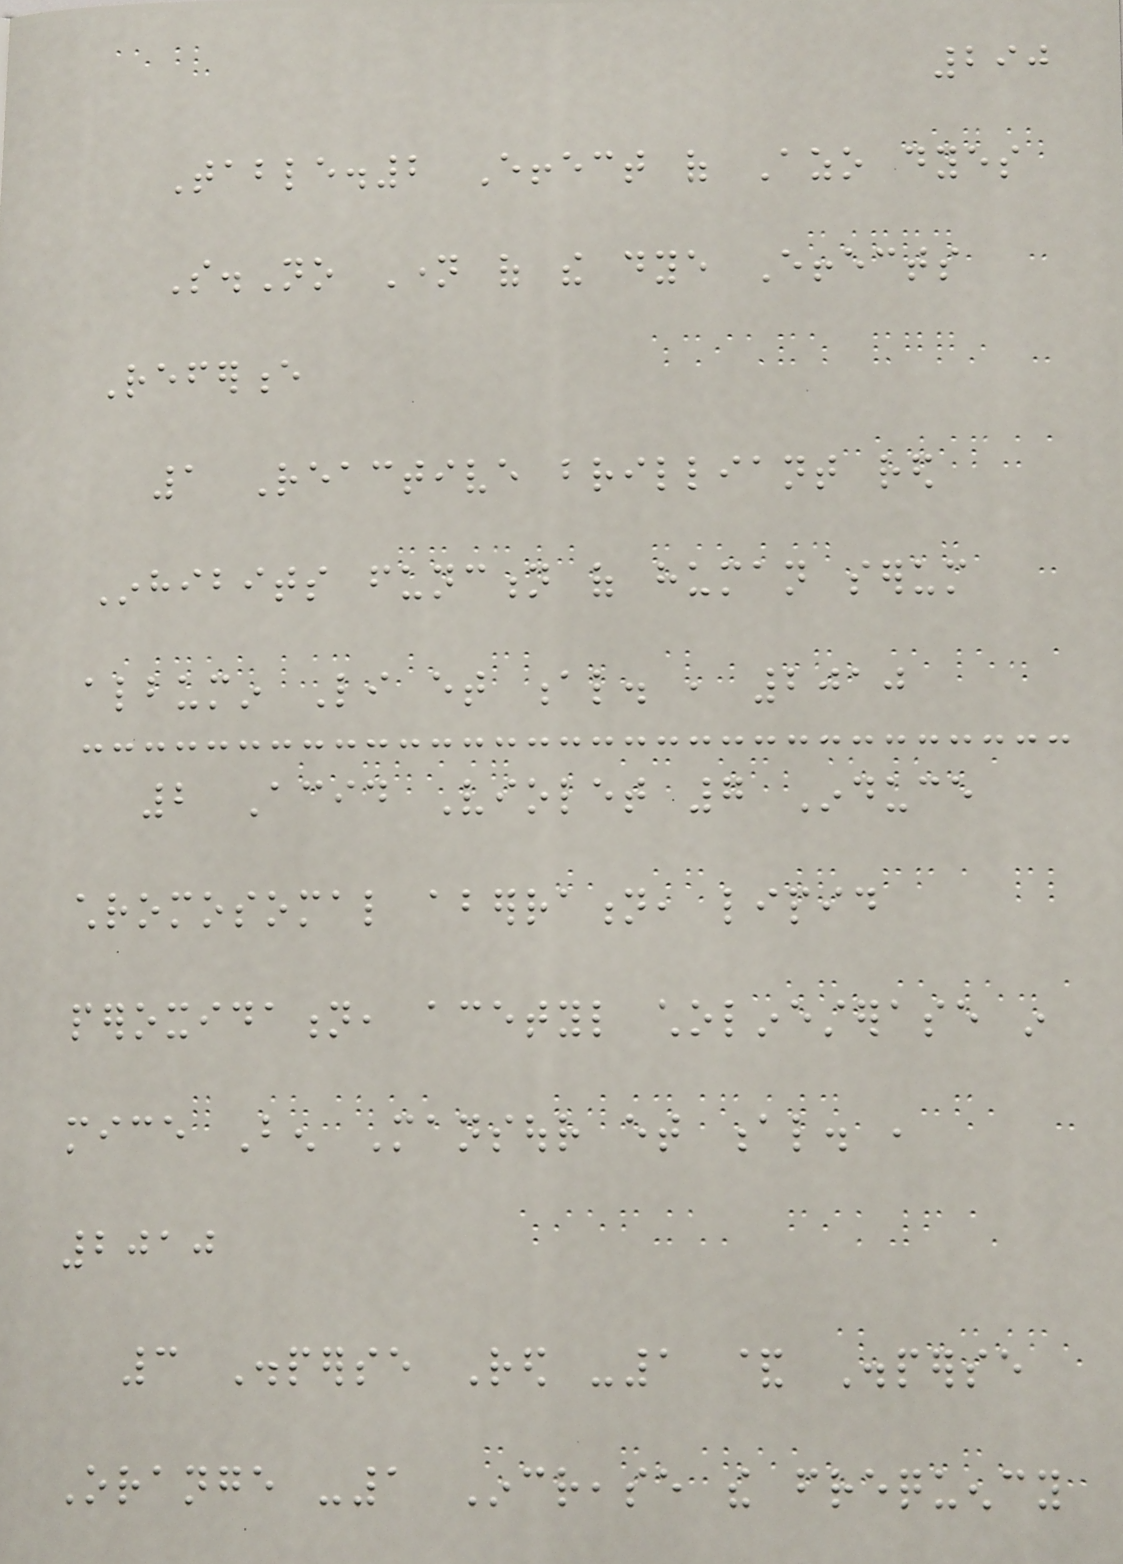290
Table.2 Effect of Azo dyes
S.No Name of the dye Effects
Reference
1 Reactive brilliant red
Inhibits function of human serum
albumin Li et al. , 2010
2 Acid Violet 7 Induce
chromosomal aberration, lipid
peroxidation, acetyl cholinesterase in
mice Ben Mansour et al. ,
2010
3 Disperse Red -1 & Disperse
Orange -1 Increase the frequency
